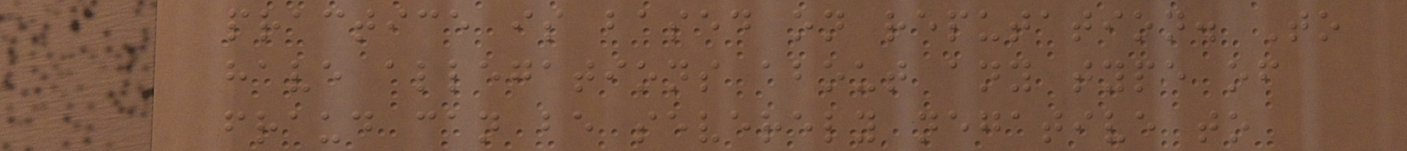practice is based on reputation. To
have allegations about any type of
fraud can be severely negative to
